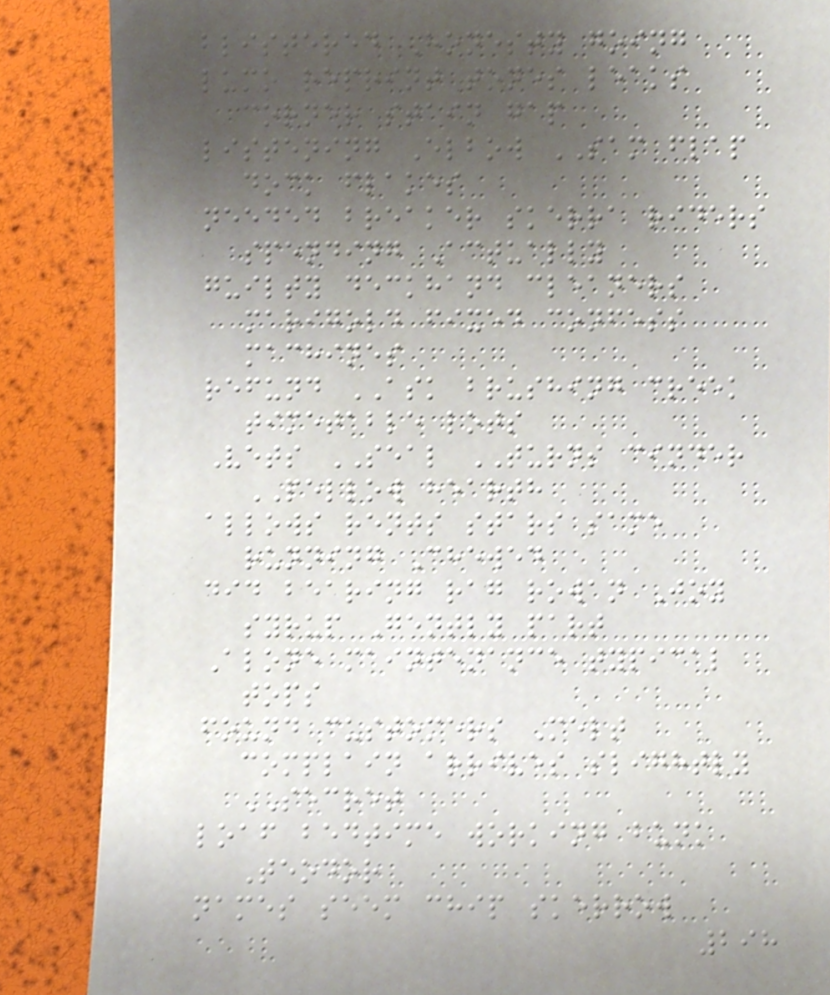blistered Honesty going
lumo reprint tones leaks
corner stain gap
listening Elbow SAM flap
dock flakes
needed breaker skerra riders
spending Actually
guilty deckhand cleaners
marigold fixed confess
machines
refund ASK brushing creek
timetable lots
Vets SEAL TURNS cinder
PELLOW hearth
allows rents stars same
running Chewed
did bearing rag rowan Joy
syrup Gently part
Alone maintenance typical
tops
found customers Melt
complain arrives slightly
SECRET
loaf bedtime working bunk
Teodor
names seem chip skerrow
298
